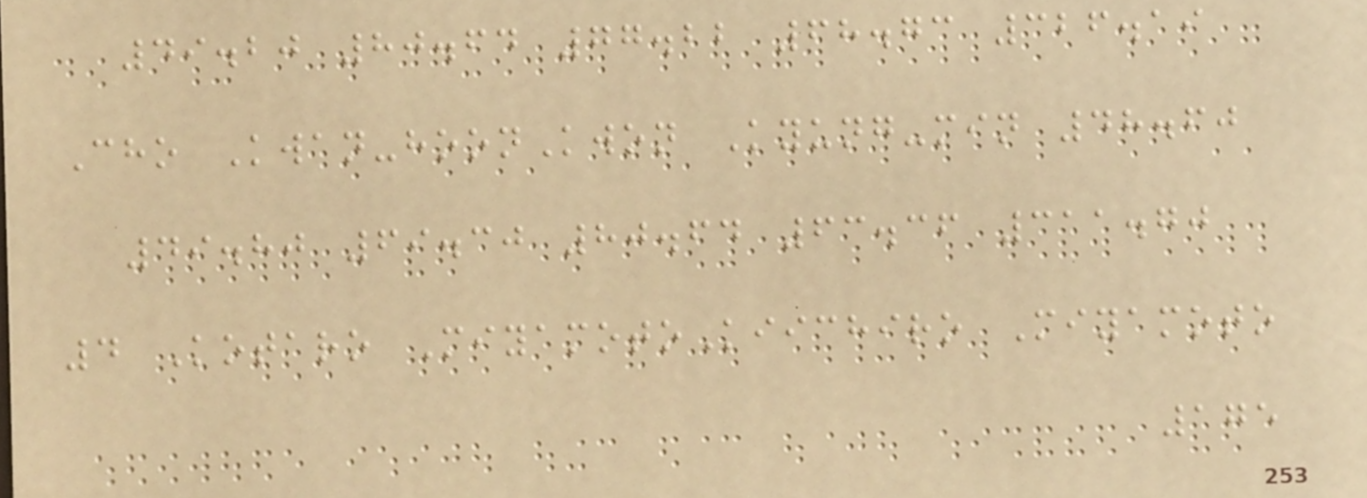49.20 80.64 77.22 68.73 326.19
Cho Kwan-hoonKwon Kyung-min 48.60
49.80 69.30 80.64 63.36 311.70
4 Kotaro MiyamotoKiichiro Miyamoto
175
